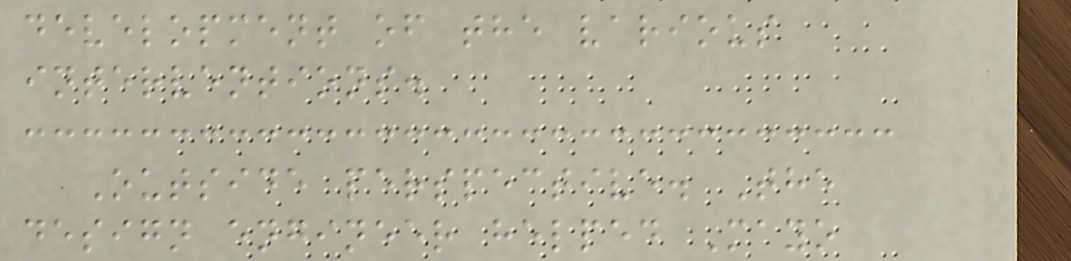development of the various
interventions.
Outside perspective. The
design engineer helped Mayo
